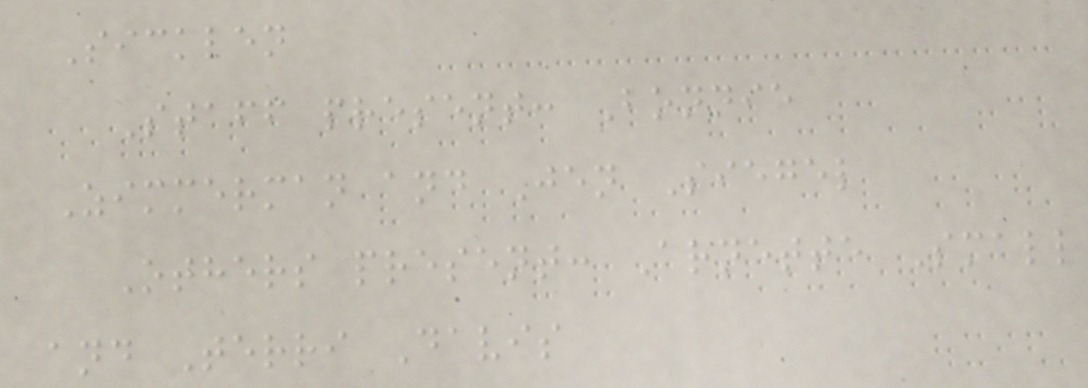Sicklen
Staff present: Bonnie
Zimmerman and Jen Siegel
Others present: Arnette Small
and Terri Davis
